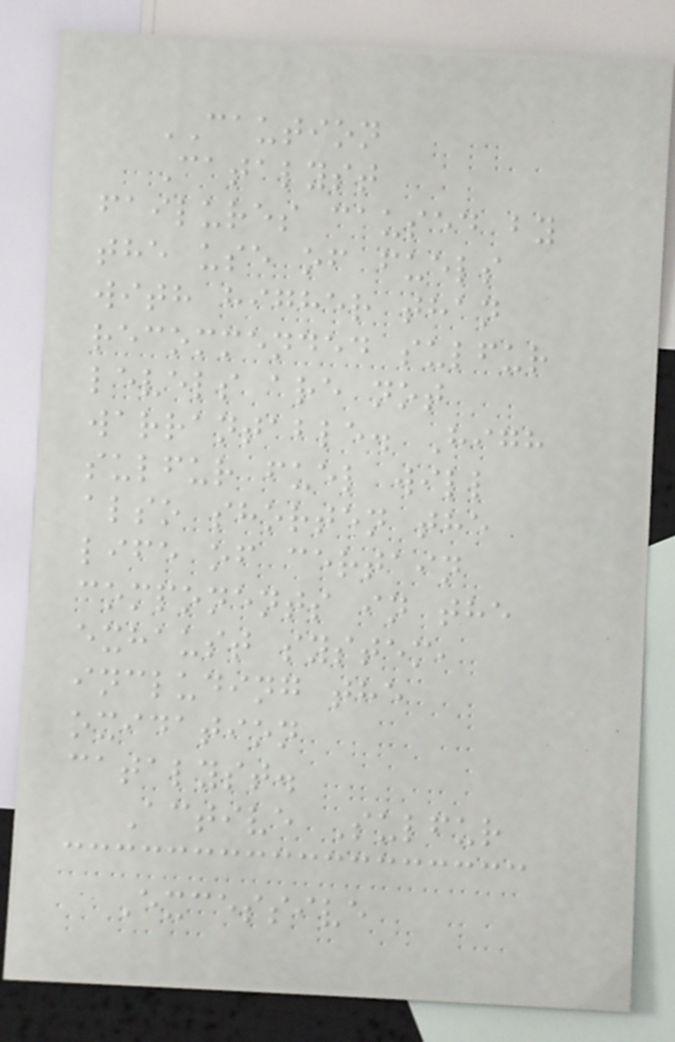CAUTION
Catalyst
failures caused by
the use of fuels
with higher than
recommended sulfur
levels are not
warrantable. High
sulfur fuel will
also shorten the
life of certain
components in the
exhaust system,
including the
oxidation
catalyst.
Active Sulfur
Excessive
